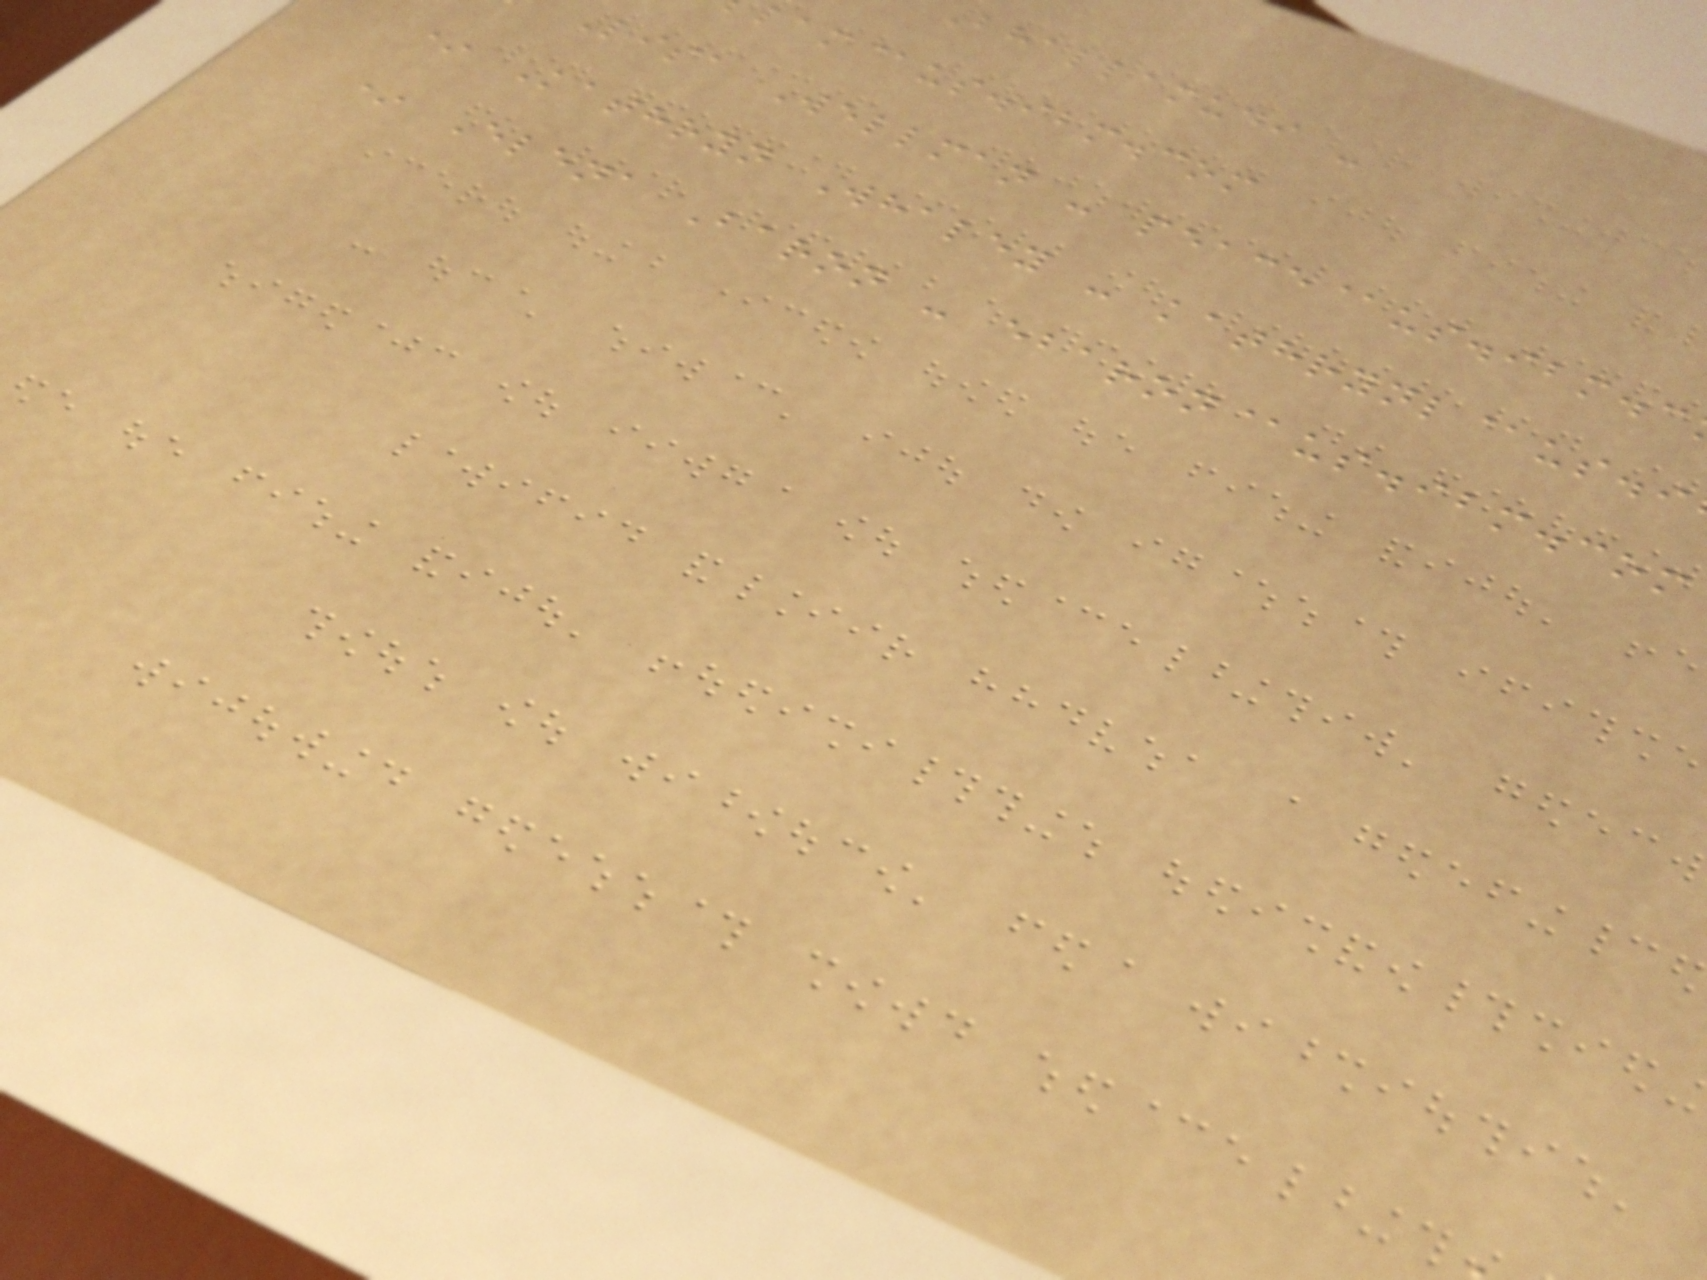Bhallamudi -
lam@us.ibm.com
Lisa Wellman - peace@us.ibm.c
* Kathryn Whaley - kathrynl@us.i
* Elena Baron - ebaron@us.ibm.com
